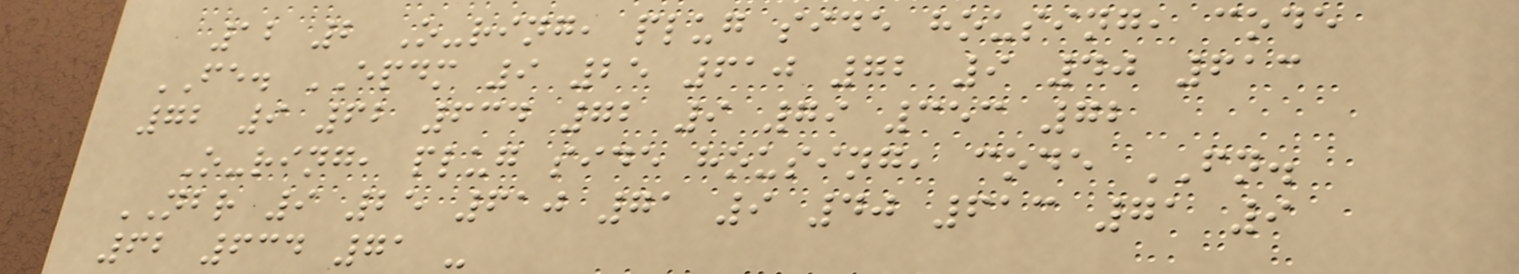12 2 O-ring, plug side housing, code
FE. EPDM 9 25 610 72 9 40 613
72 9 62 634 72 9 79 353 72
O-ring, plug side housing, code FN.
NBR 9 25 610 71 9 40 613 71 9
62 634 71 -
